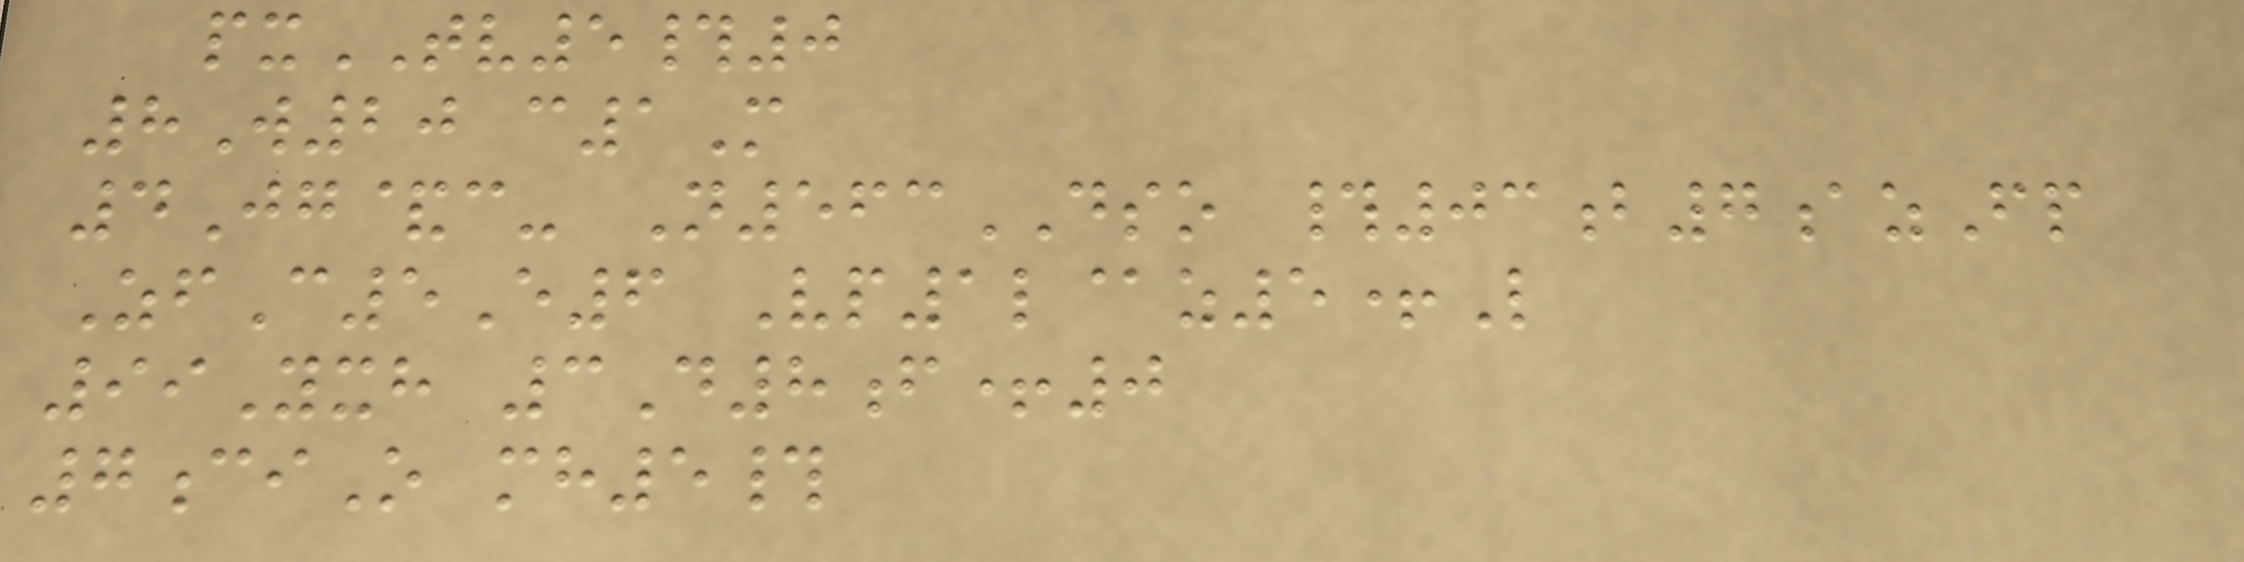pxTV5#0
8W20 c1M
4Jg&c- N563DSO #03b7azFp
ZfC5E6 Vp1l@z5+L
99Yxh 3D8f+0
7ciO mh5#
